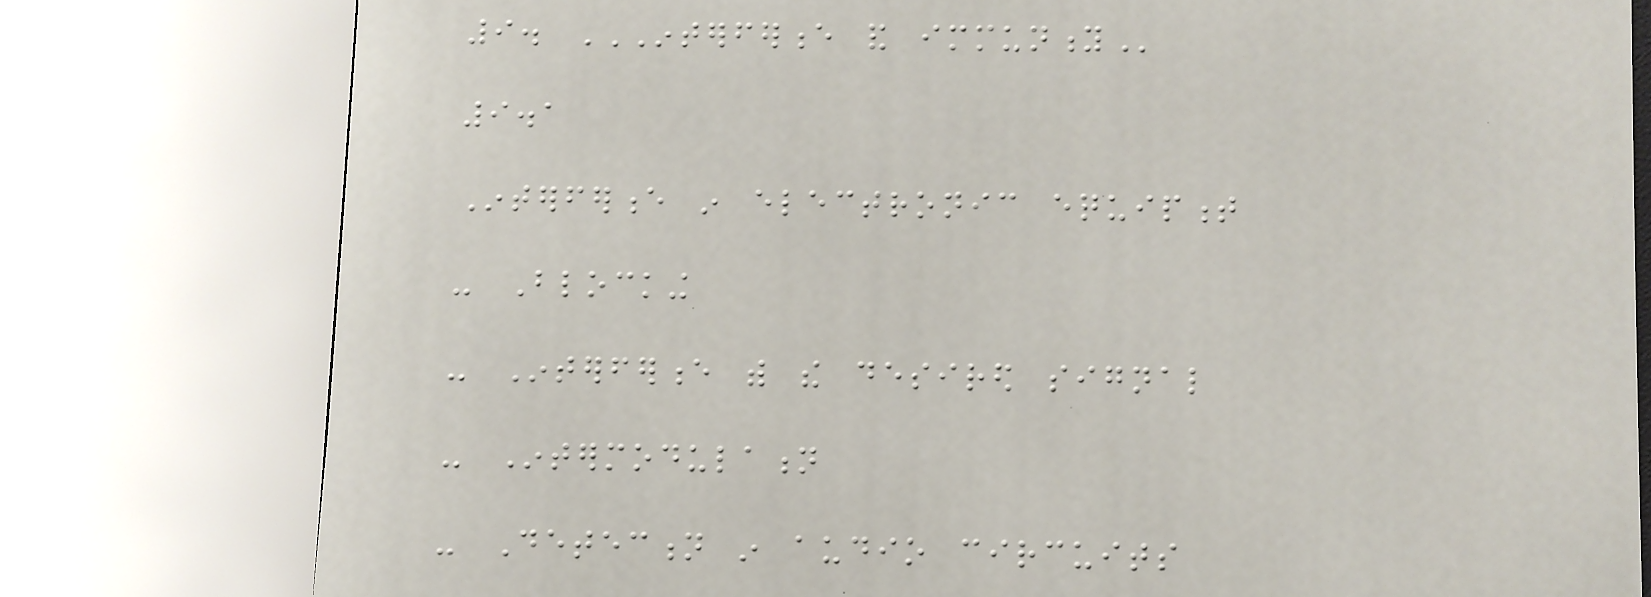9. INTERFERENCE AND IMMUNITY
9.1
Interference in electronic equipment
- Blocking
- Interference with the desired signal
- Intermodulation
- Detection in audio circuits
